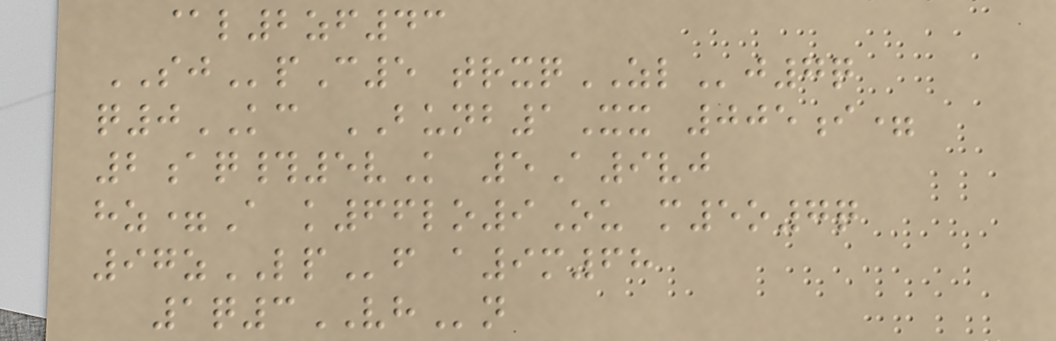@l2zf43
SJpC5 trxqZLj7q
q0KC BUNB1Xx 005i=
2aq#5vK 5A9vj
hz=A k66lo9Ou m5o7q
97zLPf a9m68
1q3VHn
